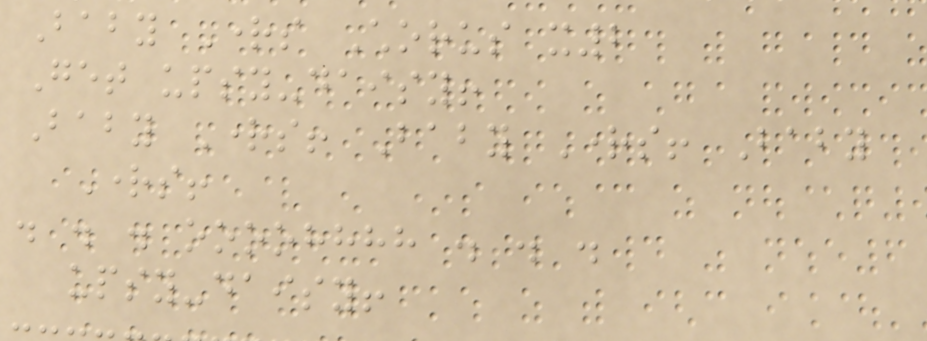Baby Rights Chorus x2
Get upsy-daisy!
Baby Rights! Baby Rights! Baby
Rights!
. . . oooohhhh . . .
upsy-daisy!
